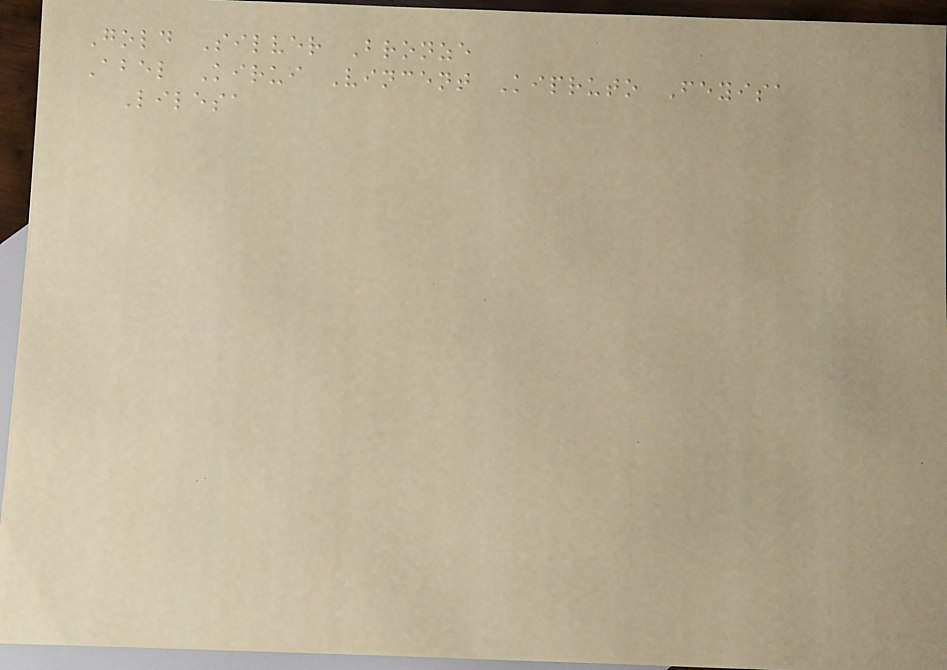Gold Silver Bronze
Abel Kirui Vincent Kipruto Feyisa
Lilesa
